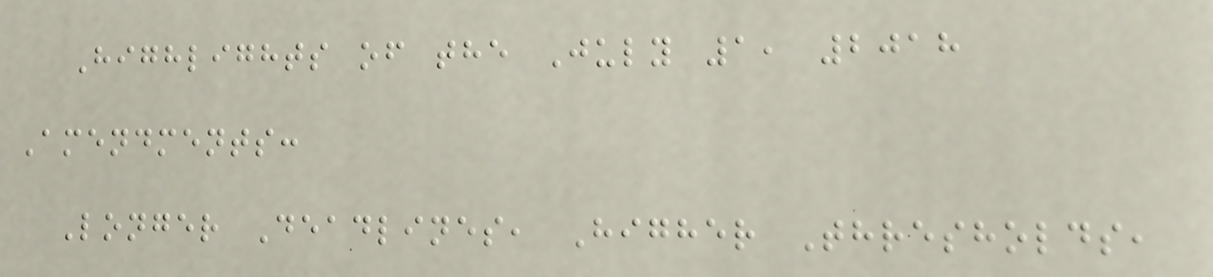Highlights of the July 1, 2018
Amendments:
Longer Deadlines, Higher Thresholds,
